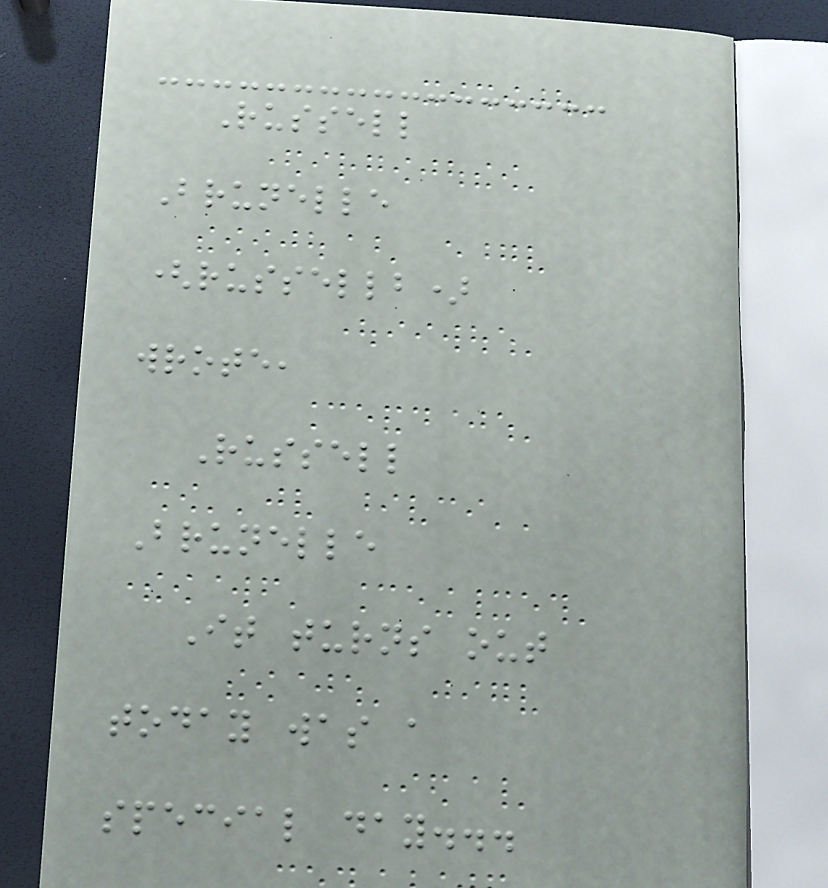Russell
Brunelle
(russellb)
wrote,
Russell
Brunelle
It turns out
today was a
special day...
